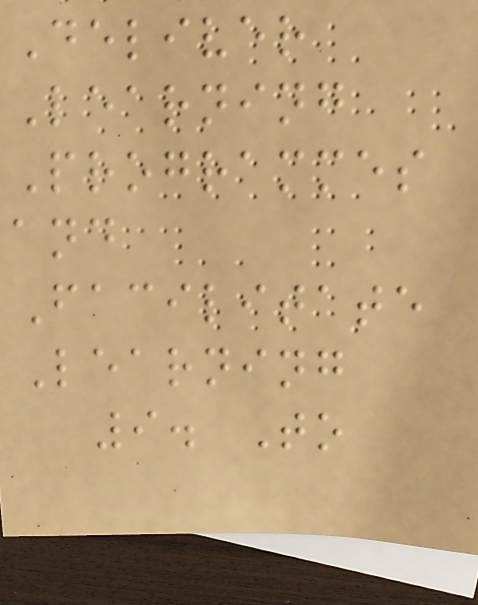Deliver
Learning
Programmes
and
Facilitate
Learning
9. To
